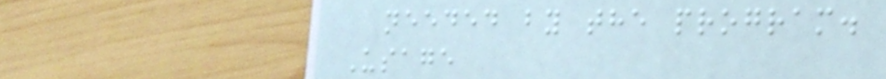needed by the program.
Usage
